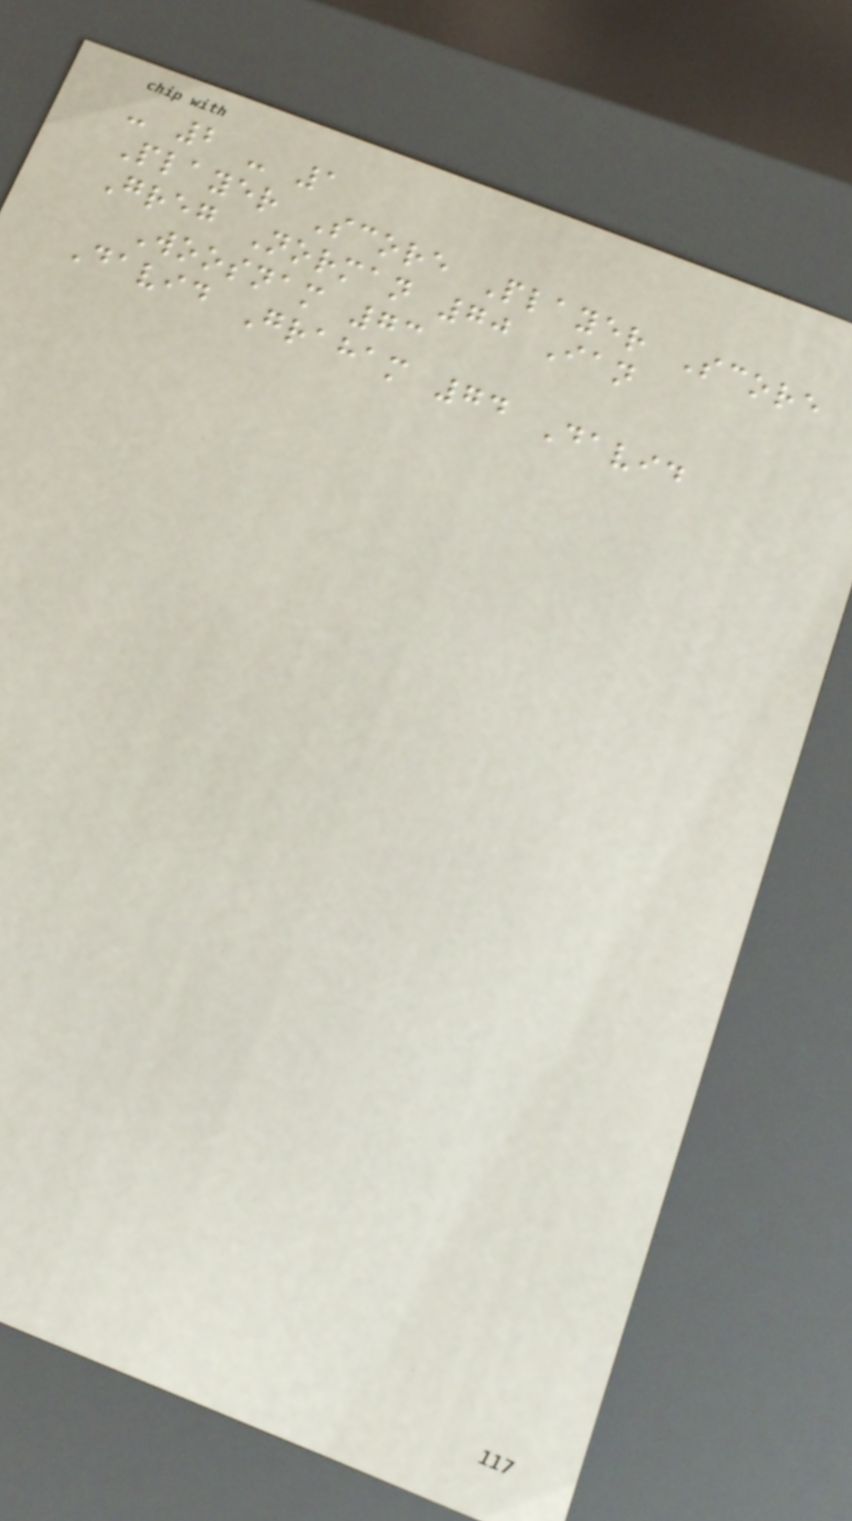- 2 - 1
Player Score Player Score
Greg Norman 70 Ian
Woosnam 73
David Graham 74 David
